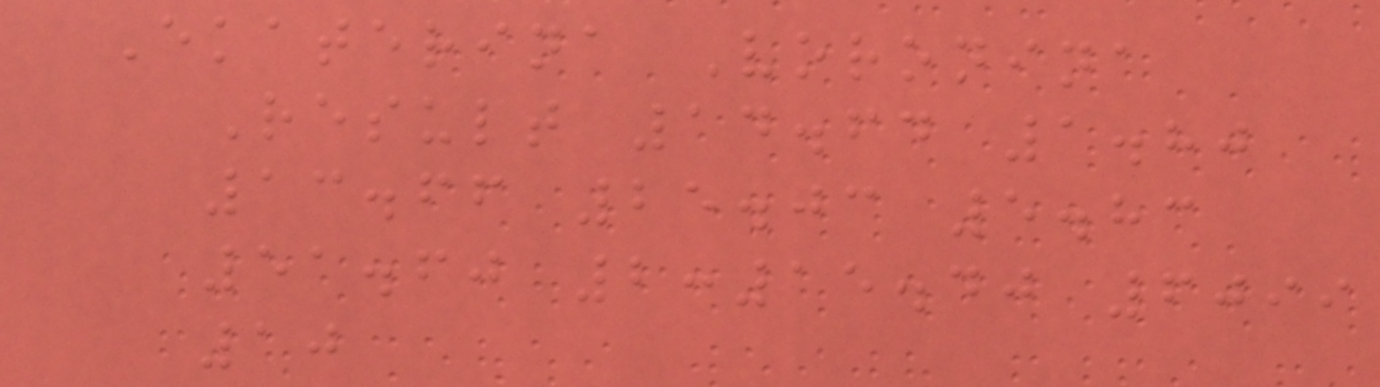Ekaterina Voronina
Result 14.64 1.80
13.66 25.03 5.83
51.60 2:15.40 6099
10
